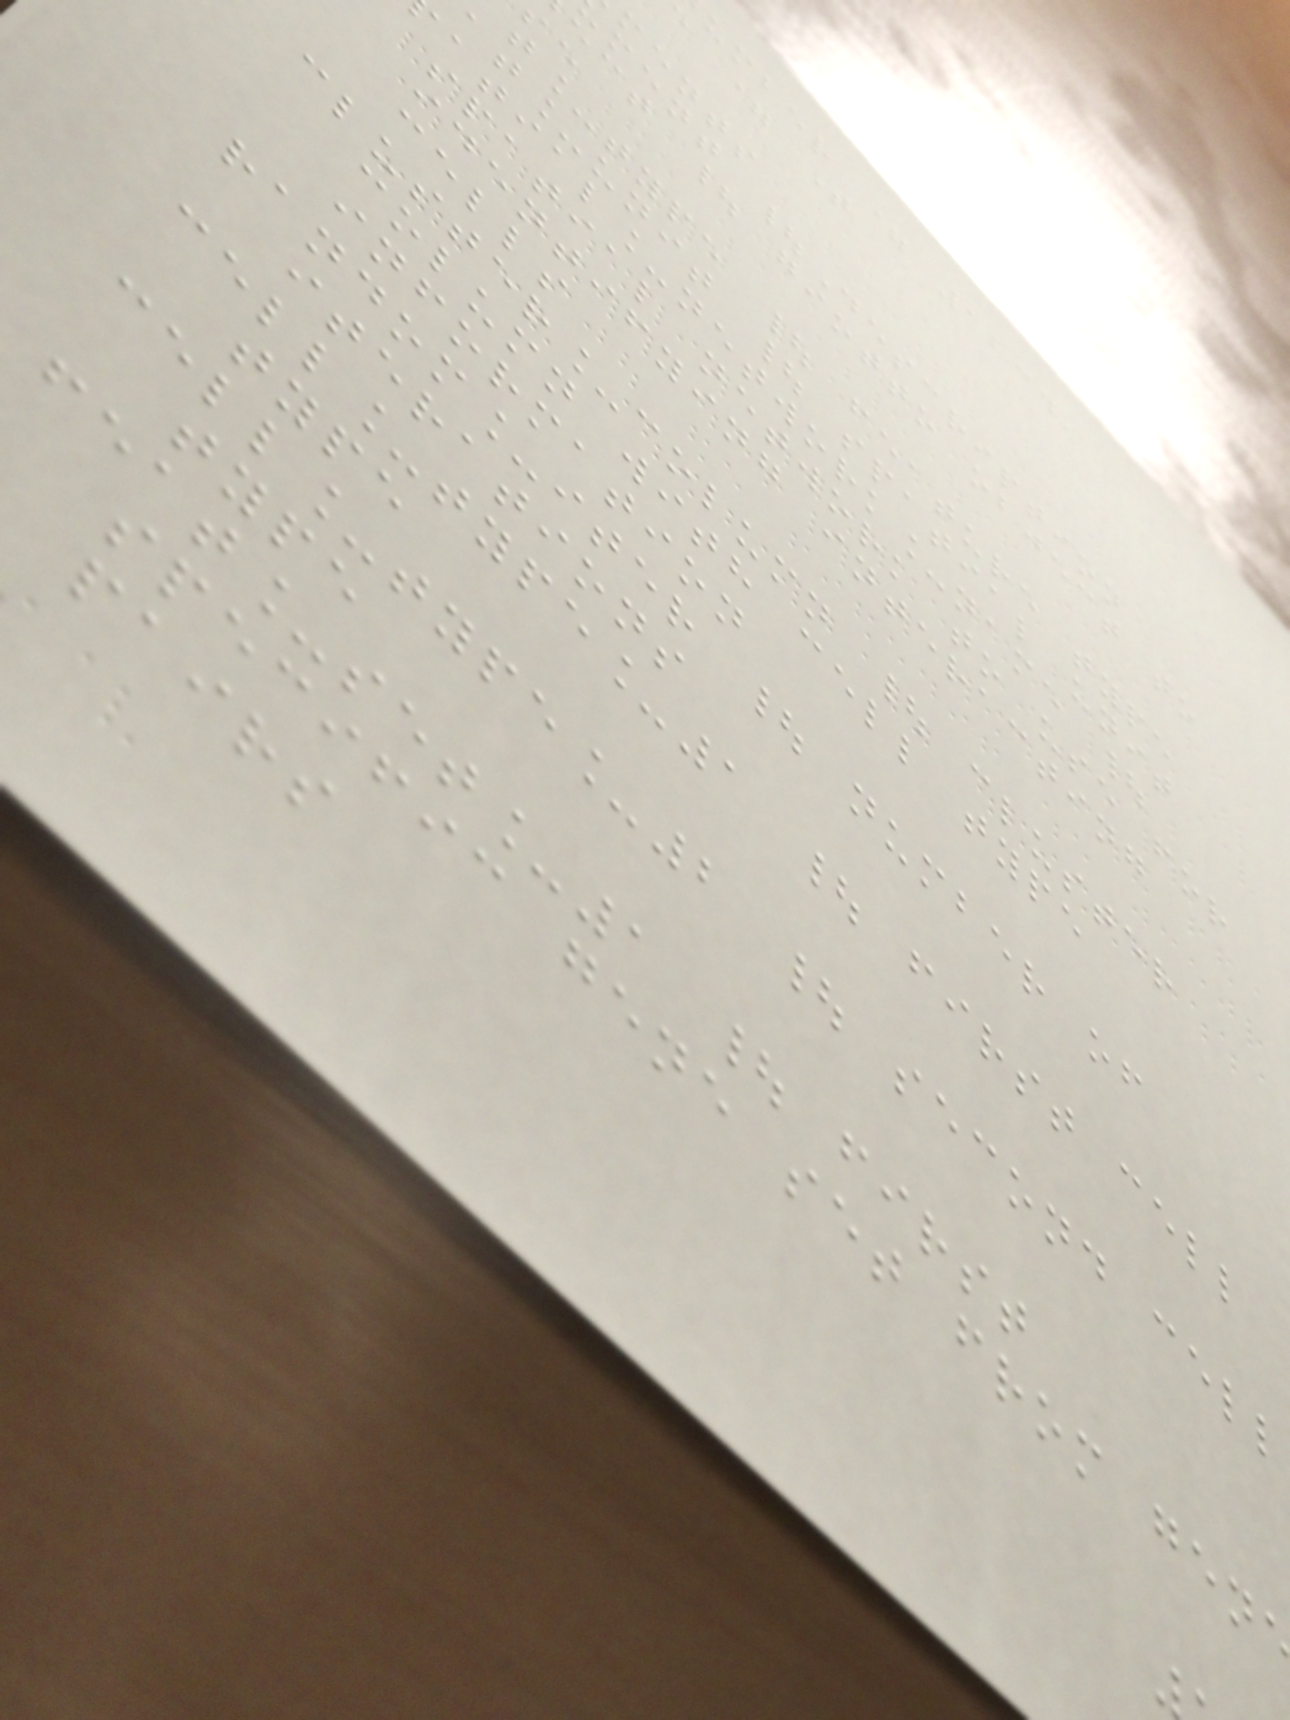umber = 1234,
e = T
ments
ment |Description
ect | giotto object to
t_type | feature type
at_unit | spatial unit
atial_network_name |
spatial network to use for
identifying interacting
cells
cluster_column | cluster
column with cell type
information
random_iter | number of
iterations
cell_type_1 | first cell
type
cell_type_2 | second cell
type
feat_set_1 | first
specific gene set from gen
pairs
